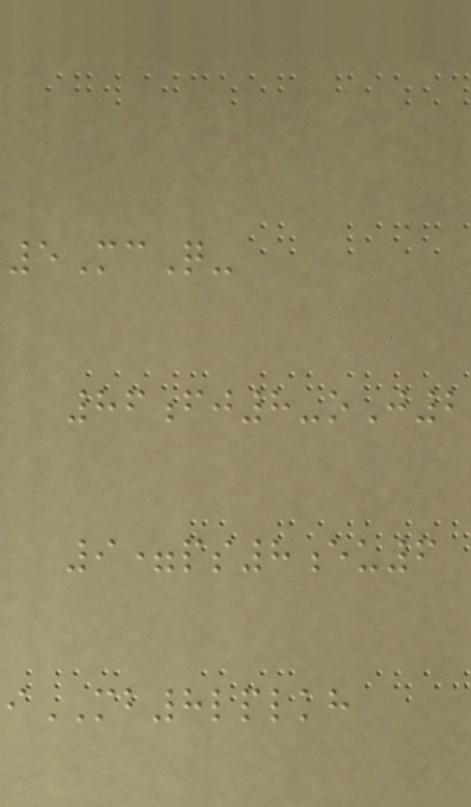5McQ-
86fj8-oJ2
9=ps8eu6
iMB8lplkh
